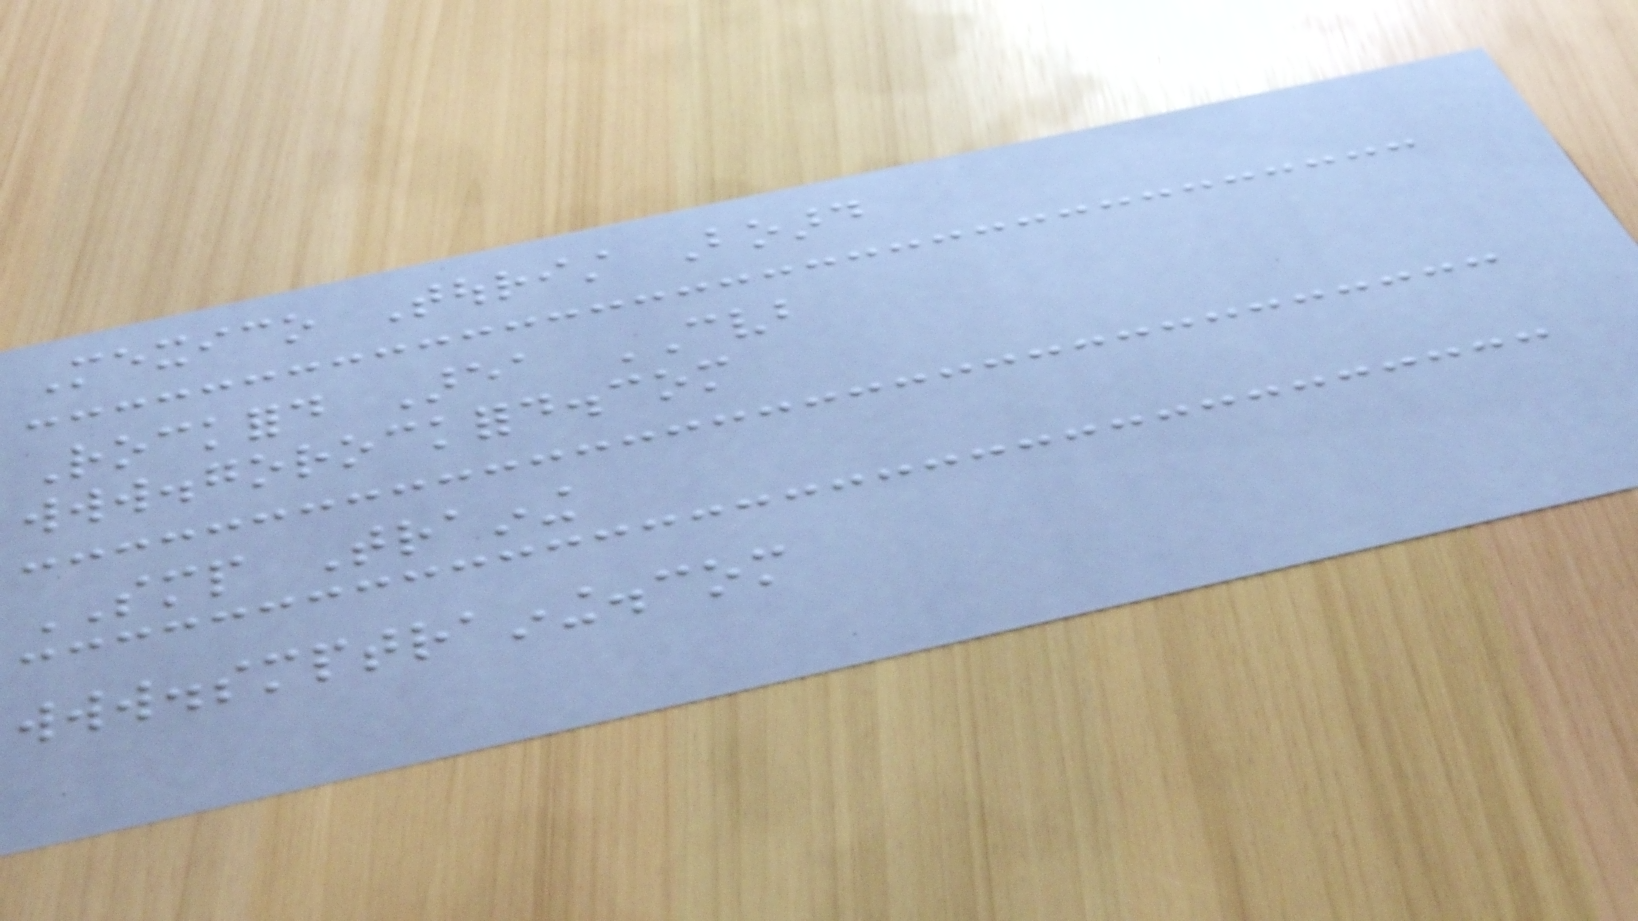Mexico Tourist Board
Rockford Area CVB
www.gorockford.com
SMP Training
www.smptraining.com
